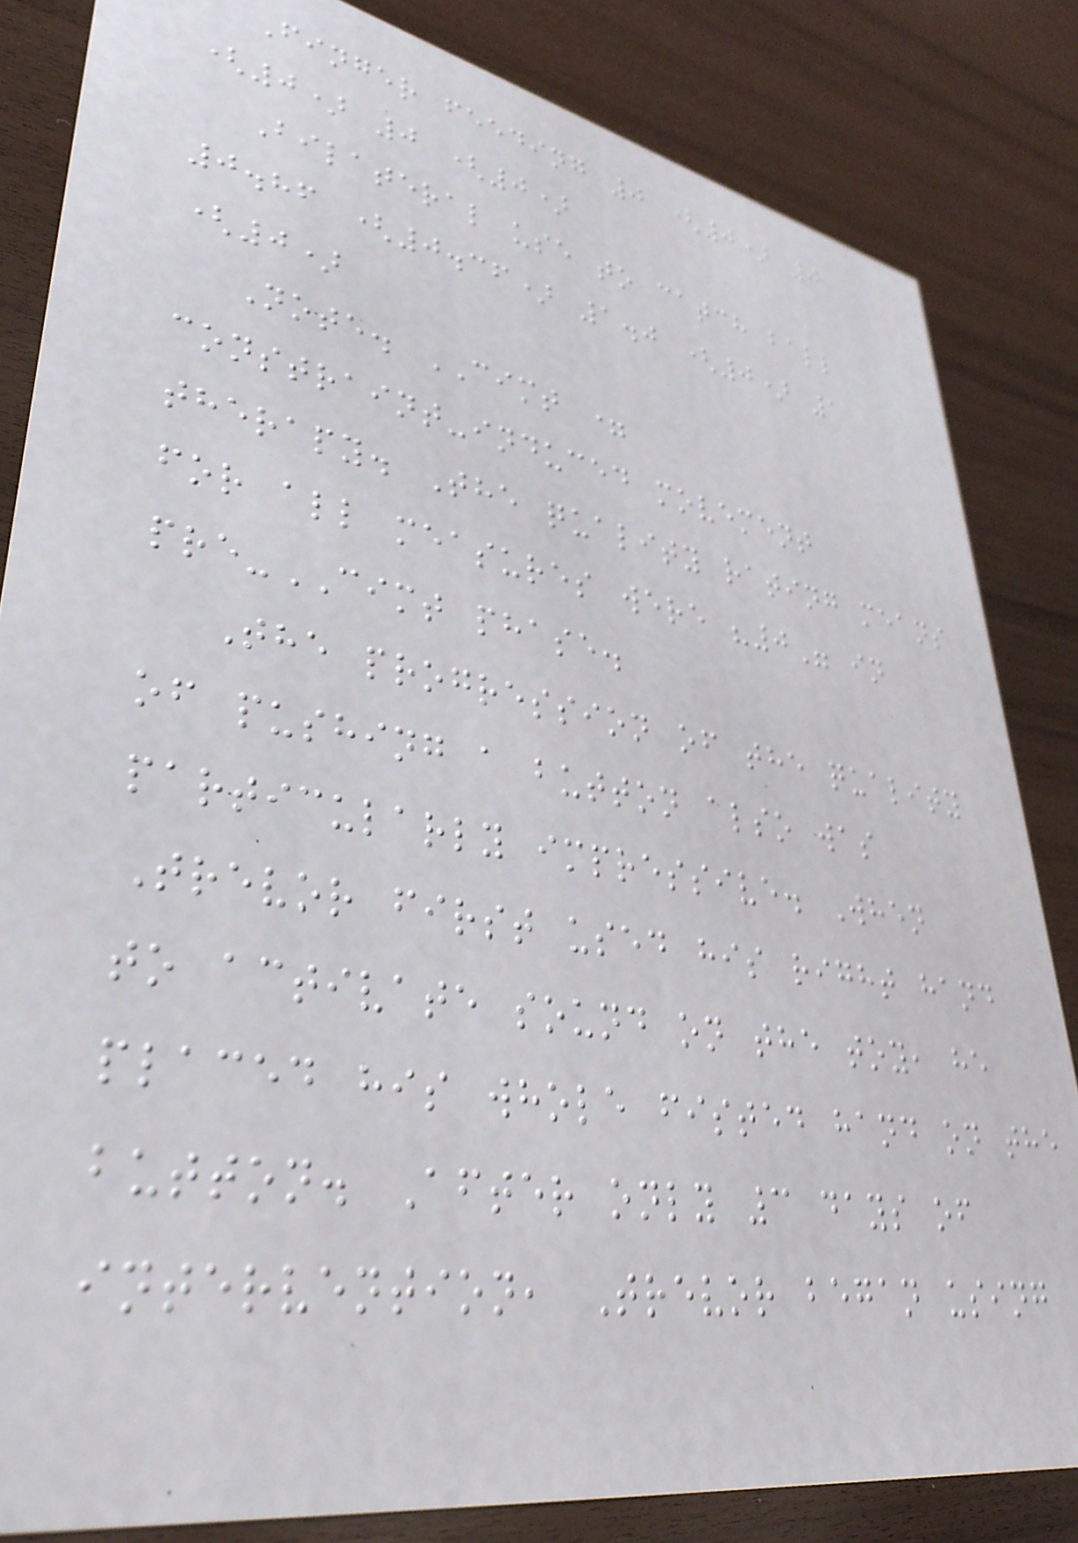Finger feeding 0 (0) 0
(0) 0 (0)
Bilateral use to catch ball
0.86 (0.36) 1.0 (0) 1
(0)
Note. CIMT =
constraint-induced movement
therapy. The quality rating means
for all measures were "0" in
pre-CIMT phase.
The progression of the quality
of pushing a button also was
particularly impressive. When
Trevor first used his right hand
to activate sound on the toy, he
placed his whole fisted hand on the
button. After only 3 days of
intervention, Trevor began using
